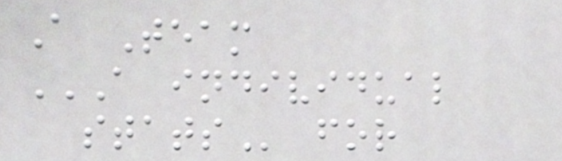A Team
A INDIVIDUAL
STATS for
